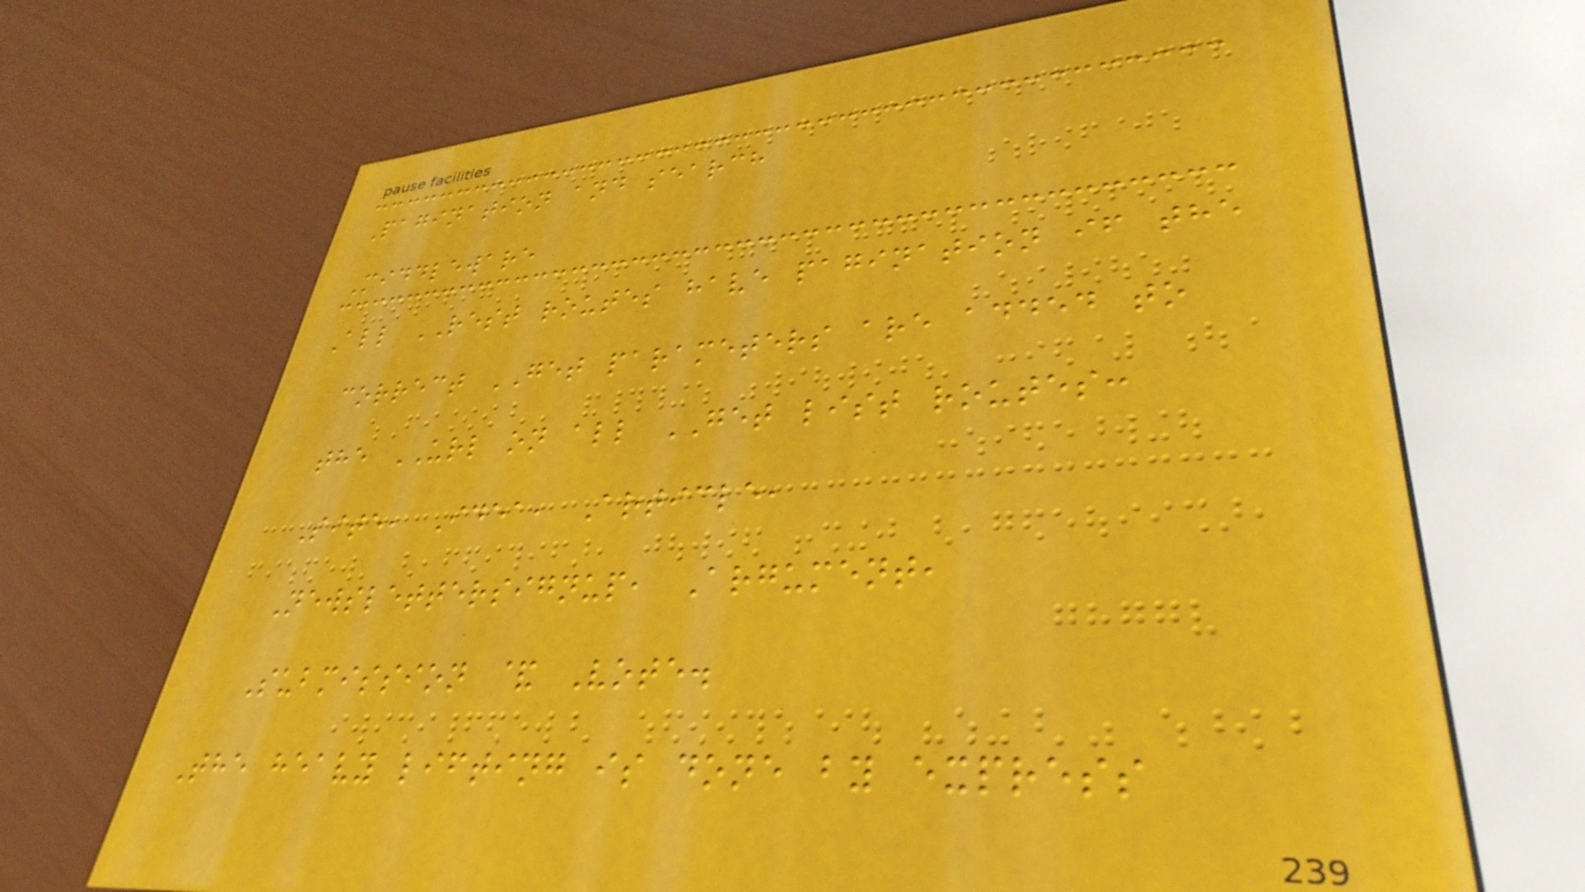Pagination and search
Middleware
All REST routes have pagination if the
correct GET parameters are added to
the URL on all GET list routes:
Site, Idea, Article,
Newslettersignup, Argument,
Submission & Vote.
The heavy lifting is done by express
